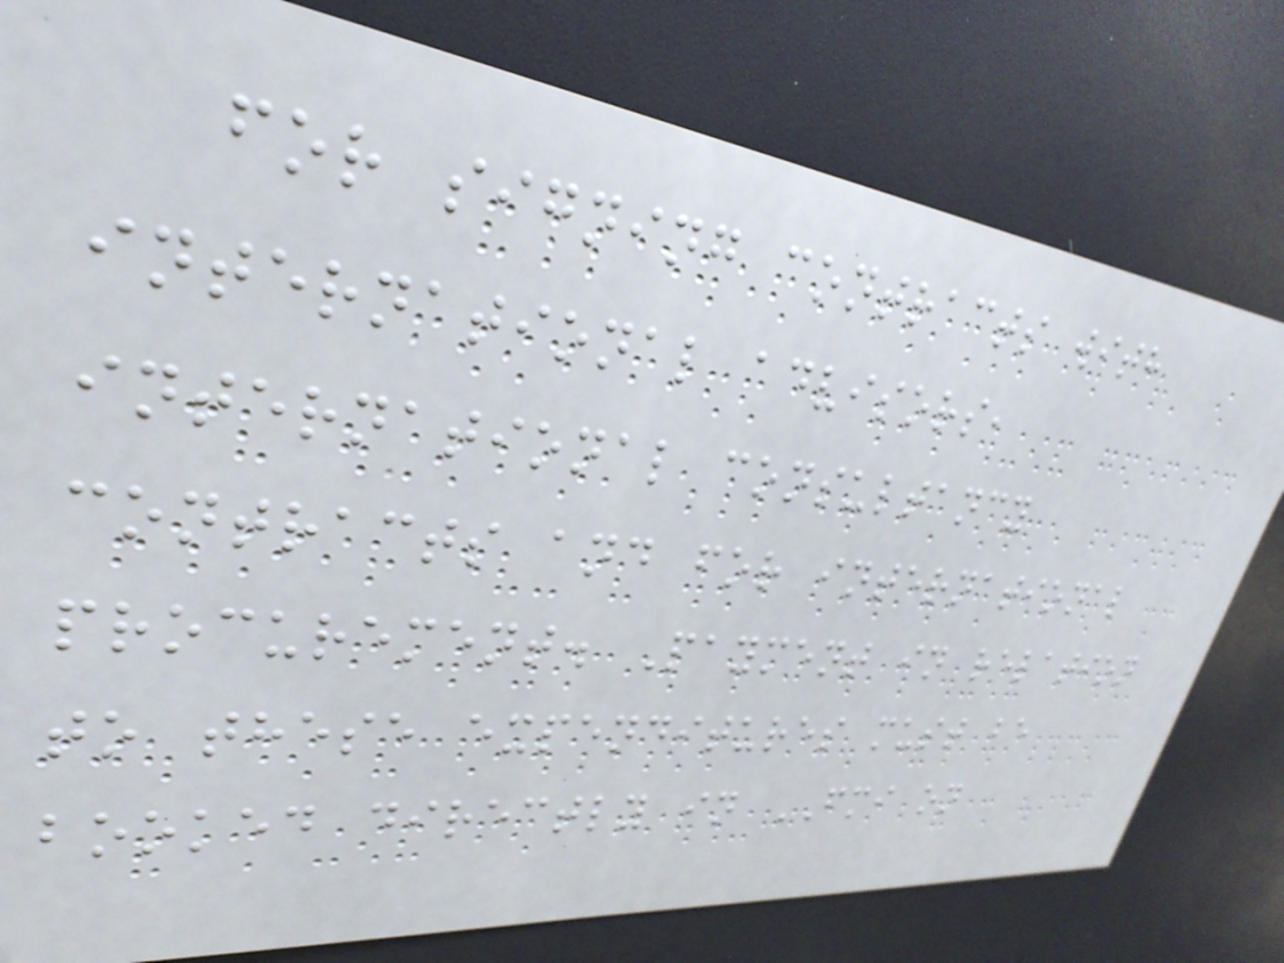for signing contracts with
international advisors,
international consultancy
contracts and for international
procurement. Payment in relation
to these expenditures must be
booked directly in FMI on
